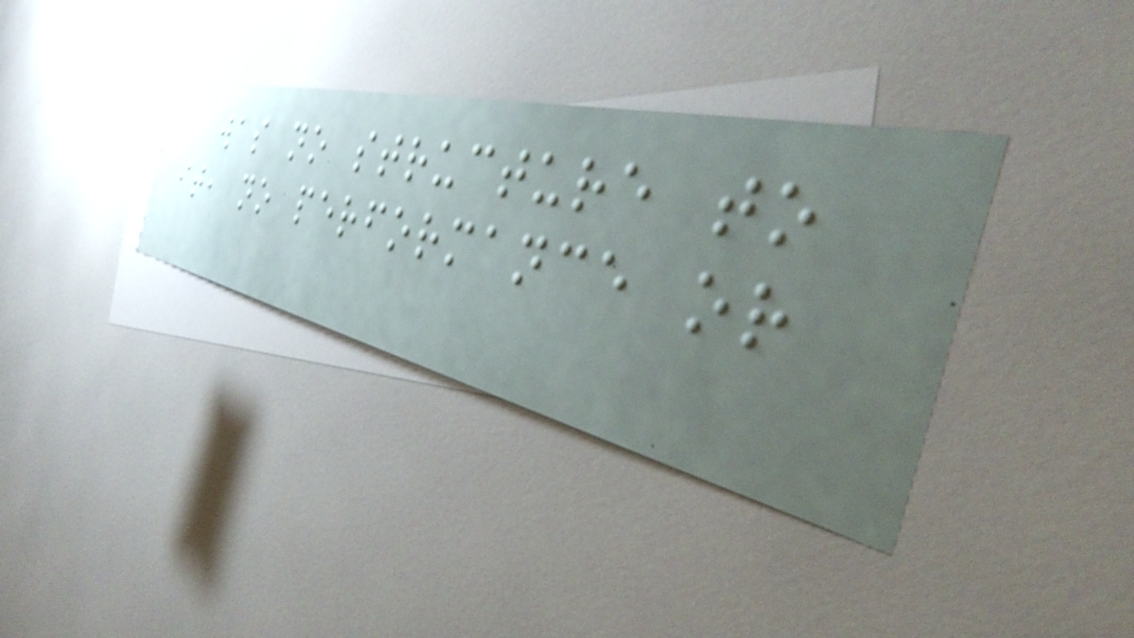was no structure to
it, no performance or
